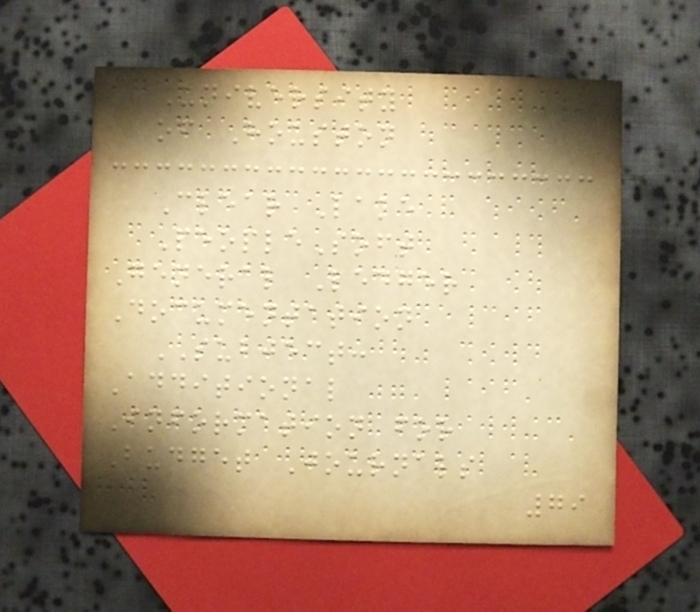University
of Houston
Clear Lake
PeopleSoft
General Ledger
Documentation
SUBJECT:
Additional
Information for
Budget Journals
79
